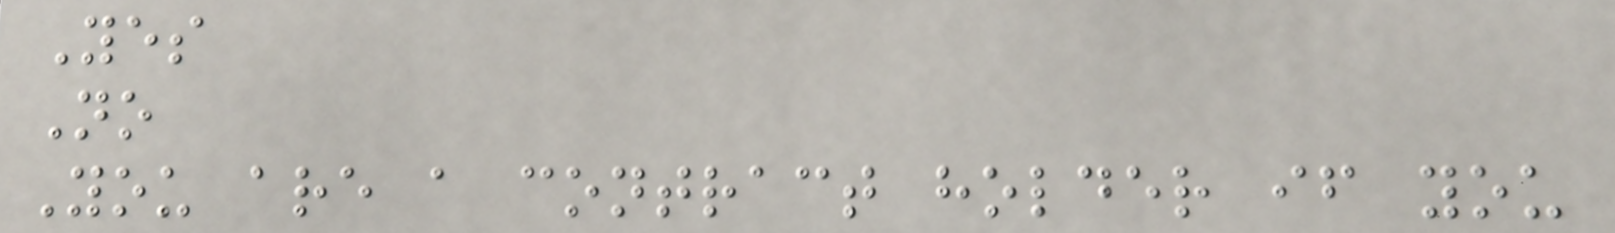Yes
No
You are a contract holder if you
